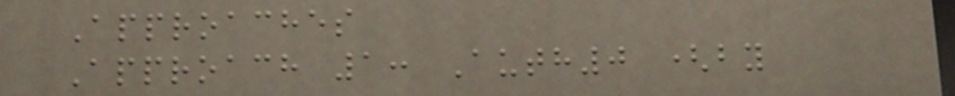Approaches
Approach 1: Auth0 (by
